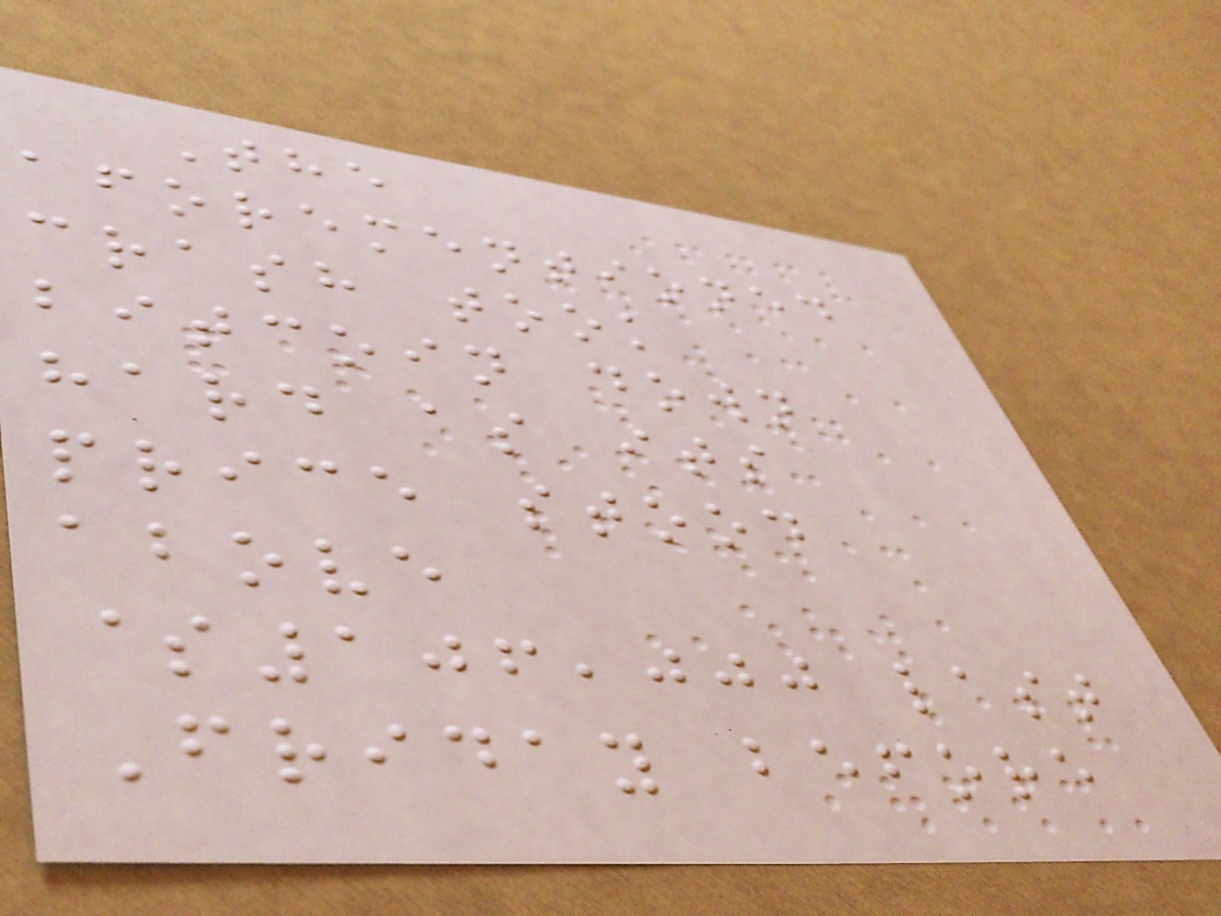The
aforementioned
crash took
bitcoin down
hard as its
price stood
above
$106,000 last
Friday before
